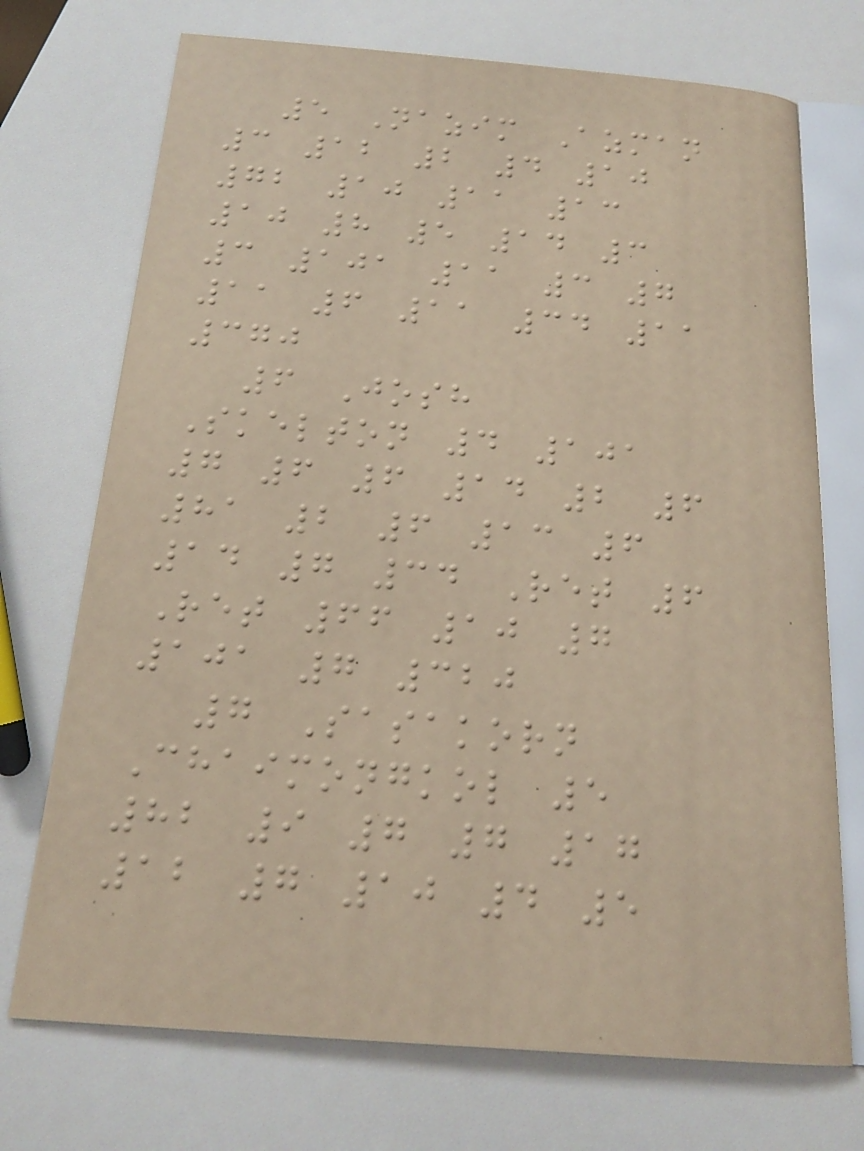5 Nazim Azman
3 12 2 4 10
72 10 11 13
10 8 5 14 3
3 101 11 3 7
11 6 11 34 11
370
6 Josh
Skelton 4 101
7 6 6 14 2 6
81 2 6 13 6
14 7 34 Ret 6
Ret 66 10 7
101 7 320
7 Sasakorn
Chaimongkol 5
82 9 7 7 17
12 7 10 4 5
